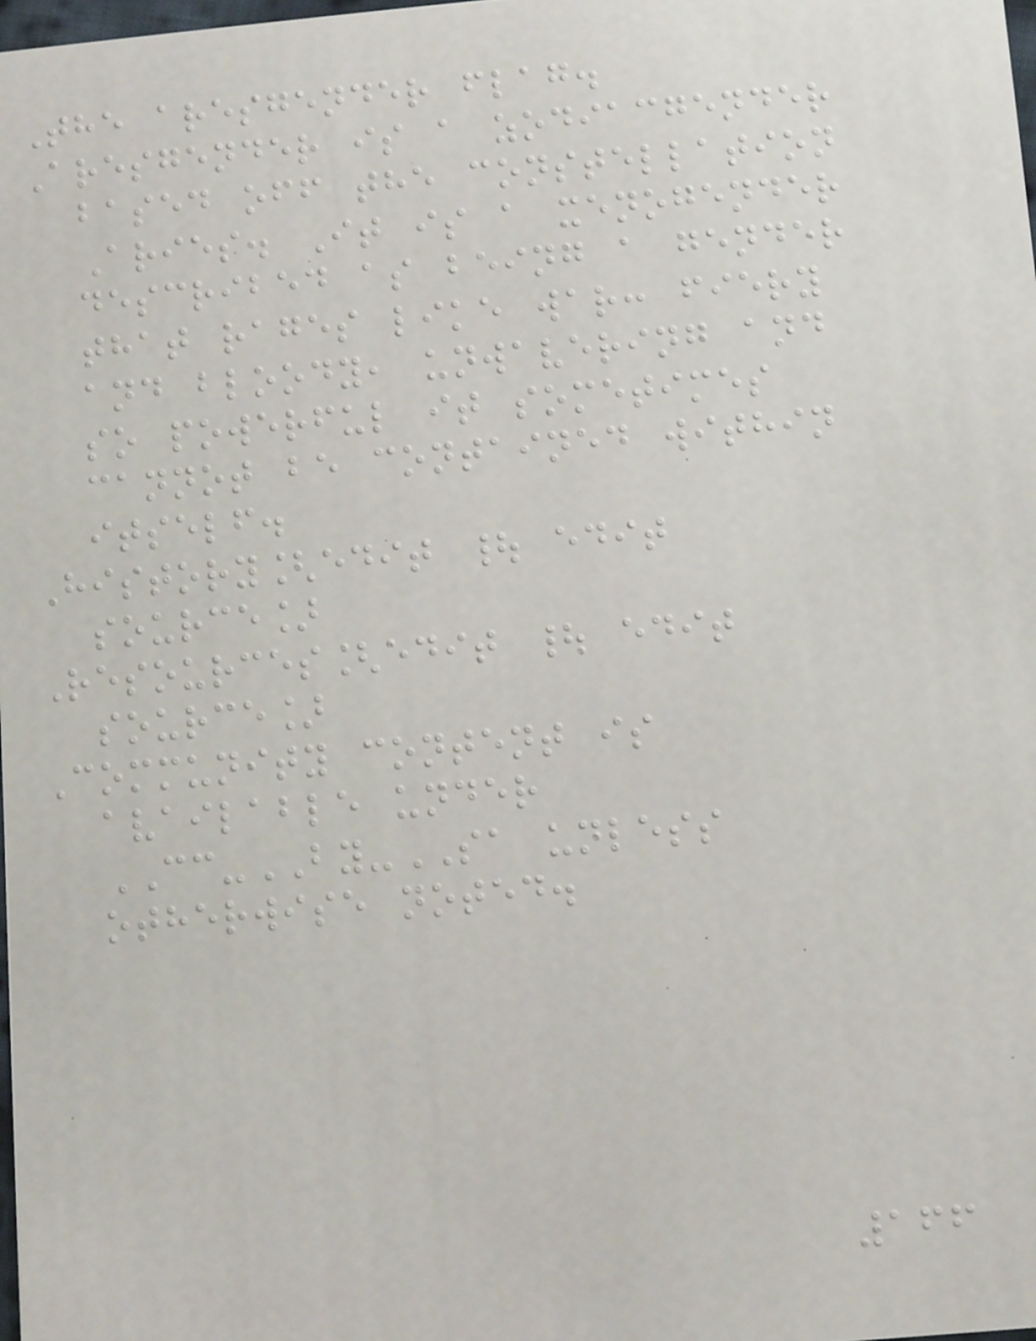The aresgender flag.
Aresgender is a zodiacgender
based off the constellation
Aries. It is a xenogender
described as being a gender
that rages like war: fiery
and bloody, unwavering and
so powerful it sometimes
cannot be contained within
itself.
History[edit | edit
source]
Resources[edit | edit
source]
Community content is
available under
CC-BY-SA unless
otherwise noted.
166
